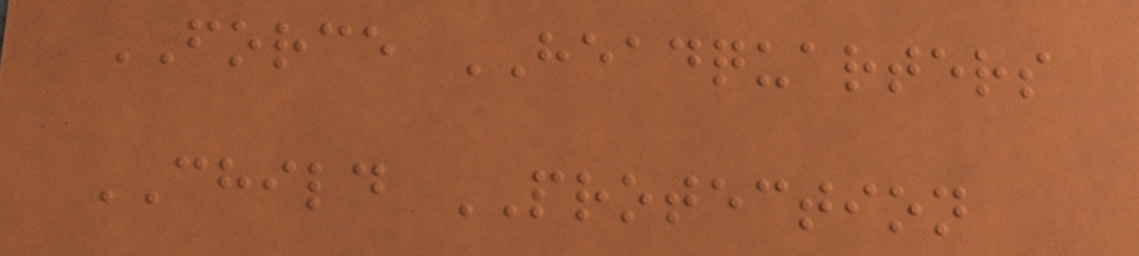FORCE HEADQUARTERS
CHILD PROTECTION
